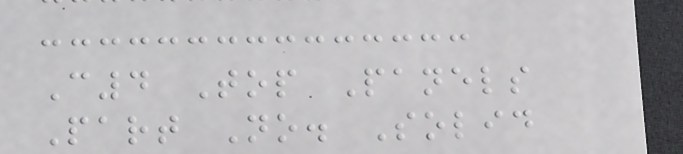C4 Top Panels
Part No. Solid
